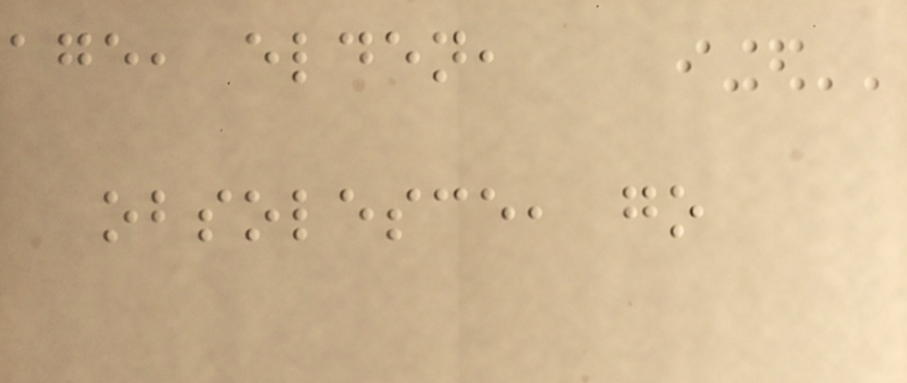age, elden,
obsolesce, go
